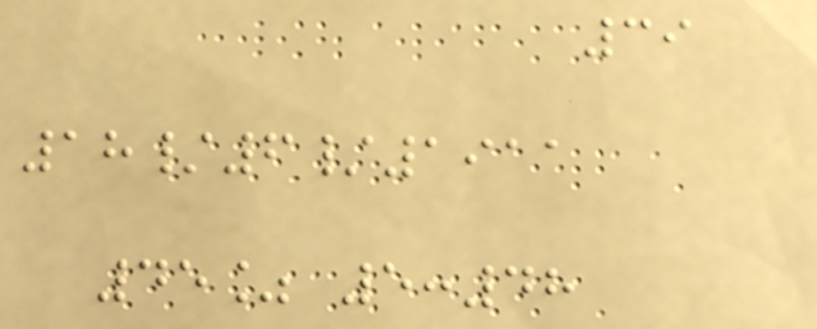39
18/6/1911
45% 5:48
